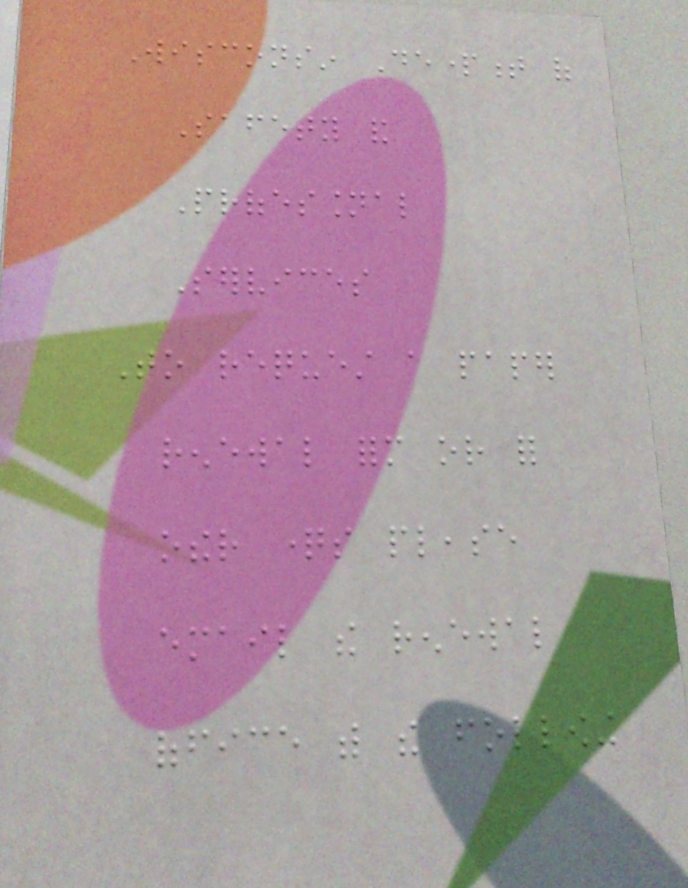Wisconsin Department of
Safety and
Professional
Services
To request a paper
renewal form or for
other questions please
email the renewal
office with the following
